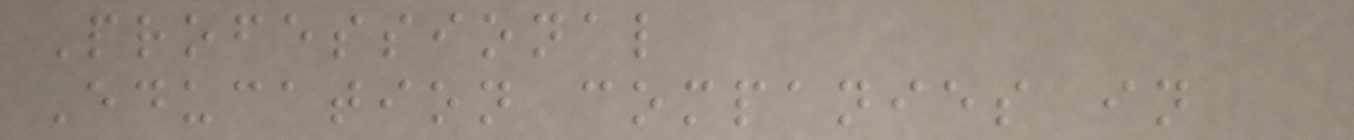Professional
Education companies in
